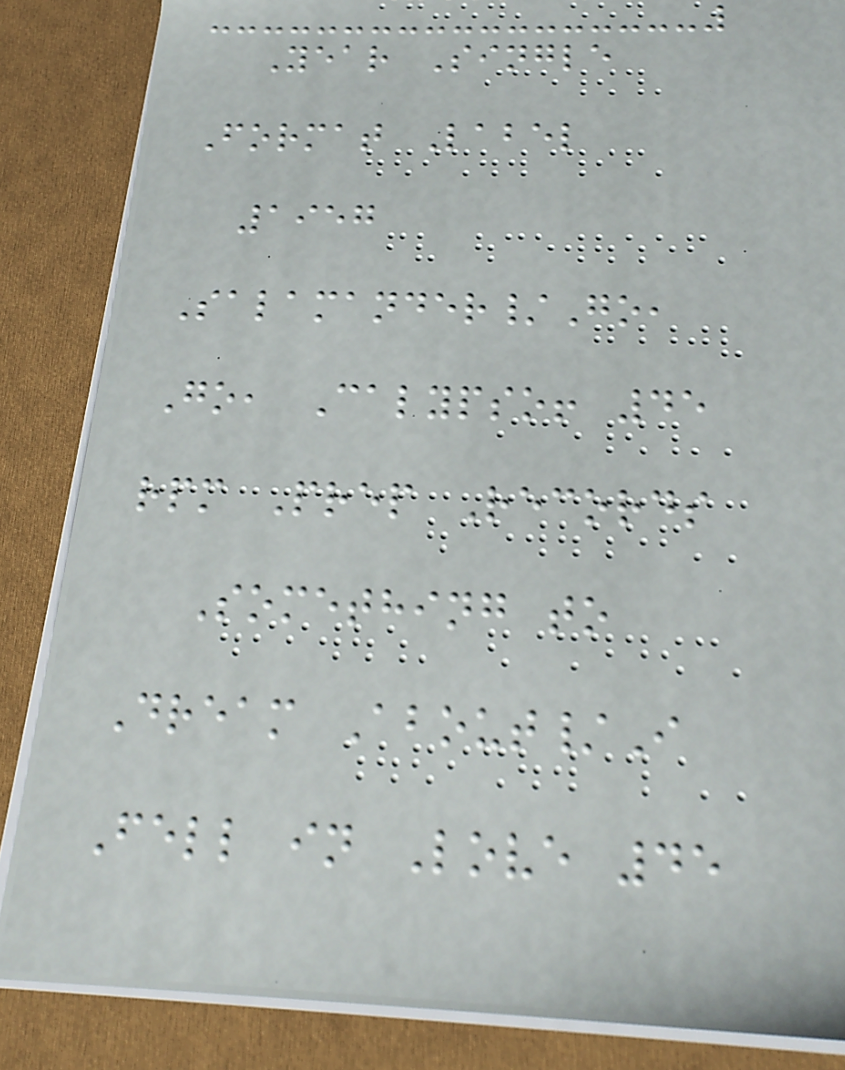Year Single
Format Label
1957
Salamander/Go,
Go, Calypso! 45
rpm Prep Records
Something to
Dream About/I
Fell in Love 45
